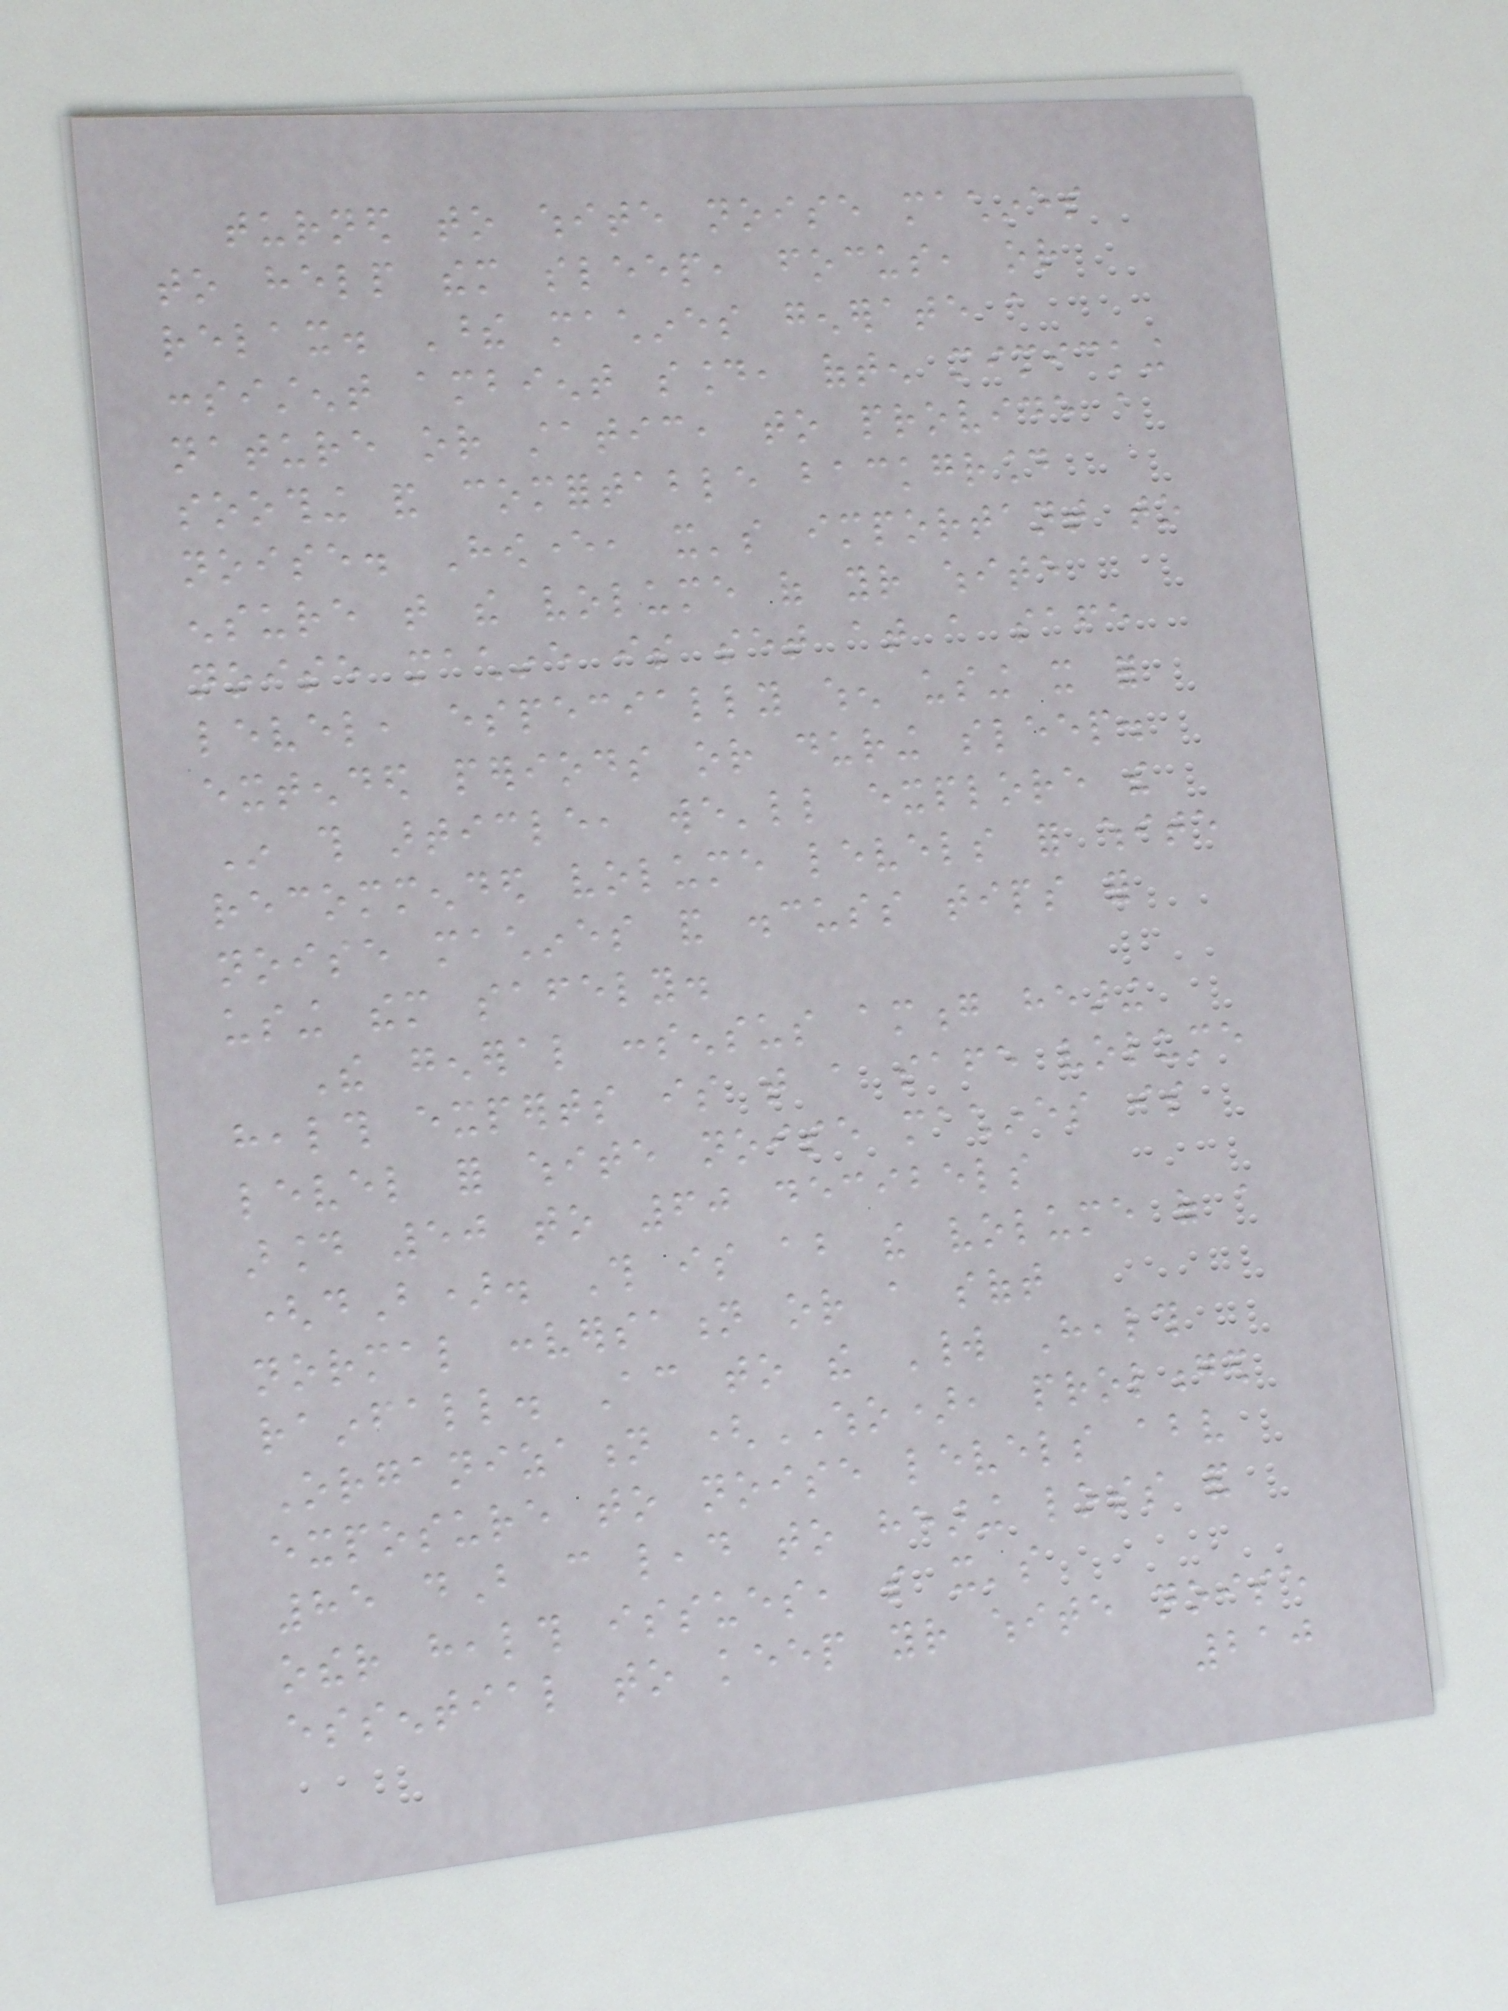turned to white noise machines
to help them sleep, focus, or
relax. These machines generate a
consistent ambient sound, often mimicking
nature or static, to provide a
soothing and comfortable background
noise. However, it's important to
ensure that the volume of your white
noise machine is set at a safe
level, especially when using it for
extended periods or during sleep.
In this article, we'll explore the
recommended volume levels for white
noise machines and discuss tips for
using them safely.
The general consensus among hearing
health experts is that a safe volume
level for white noise machines is
around 50 to 60 decibels
(dB). This is about the volume of a
normal conversation or a soft
rainfall. According to the World Health
Organization (WHO), prolonged
exposure to noise levels above
85 dB can lead to hearing loss and
other health issues, so it's
essential to keep your white noise
210
